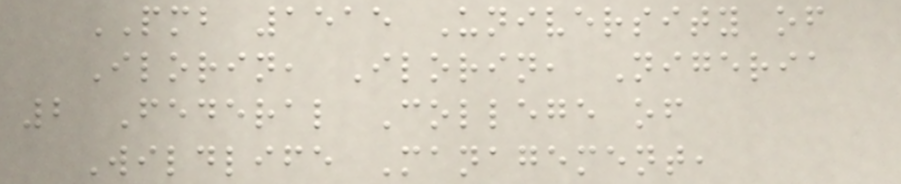PMB 1515 University of
Ilorin, Ilorin, Nigeria
2 Federal College of
Wildlife Management,
